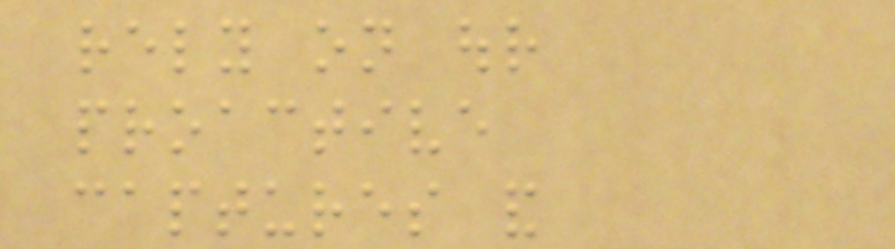rely on our
proactive
captures and
